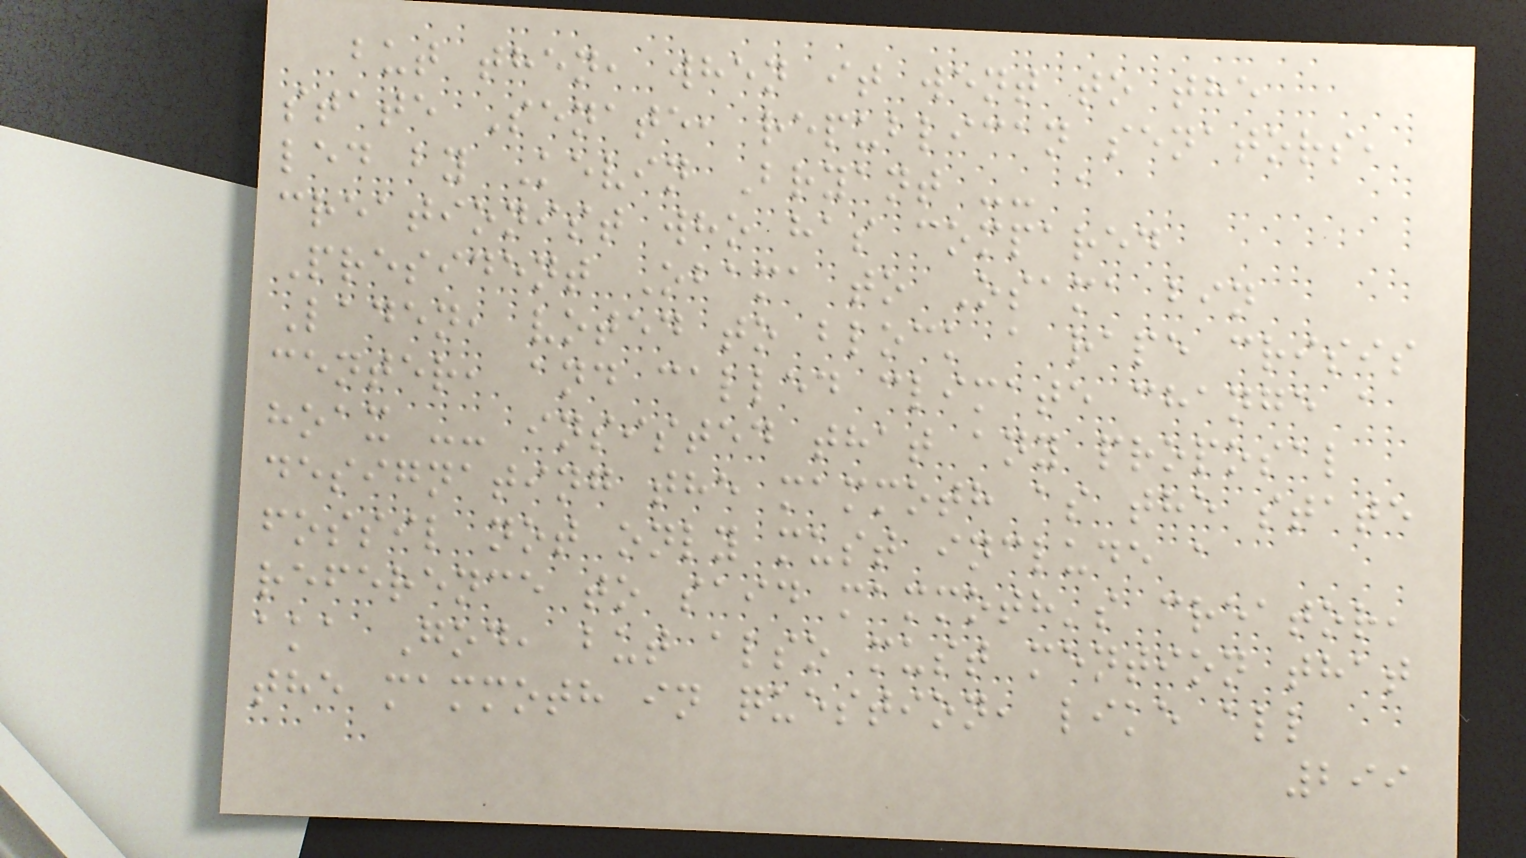but then, when it went to the
state Senate, republican senators,
led by Kevin Bryant -- a
creationist who has compared
President Obama to Osama bin
Laden, voted to block a rape crisis
center, and called climate change a
hoax -- insisted that any proposal
designating the mammoth as the state
fossil not only must include a
reference to said mammoth's creator,
aka God, but also must mention that
the mammoth in question, like all
299
